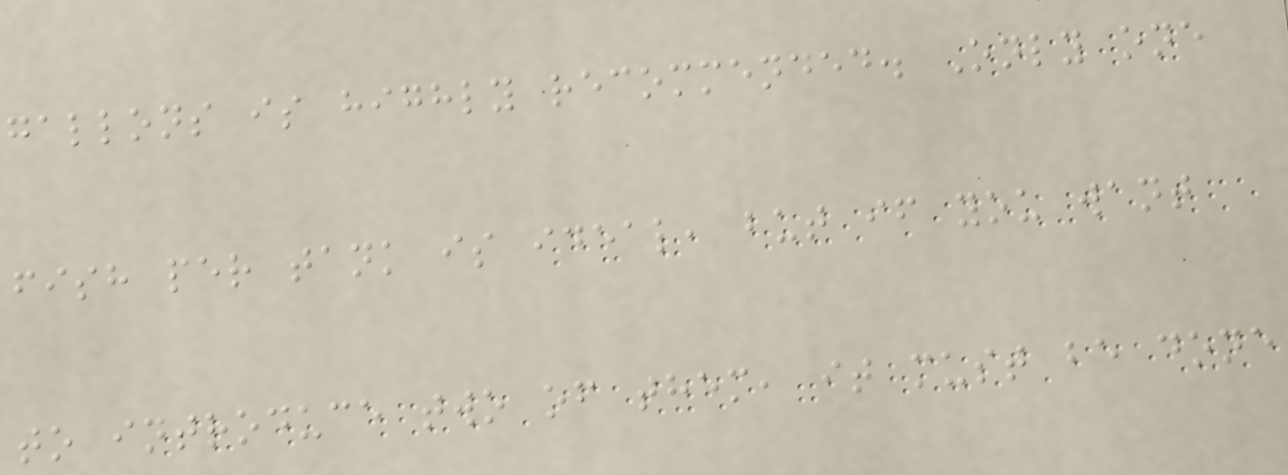gallons is highly recommended. Only one
fish per tank is ideal, but if you want
to introduce two of them, it must be done
